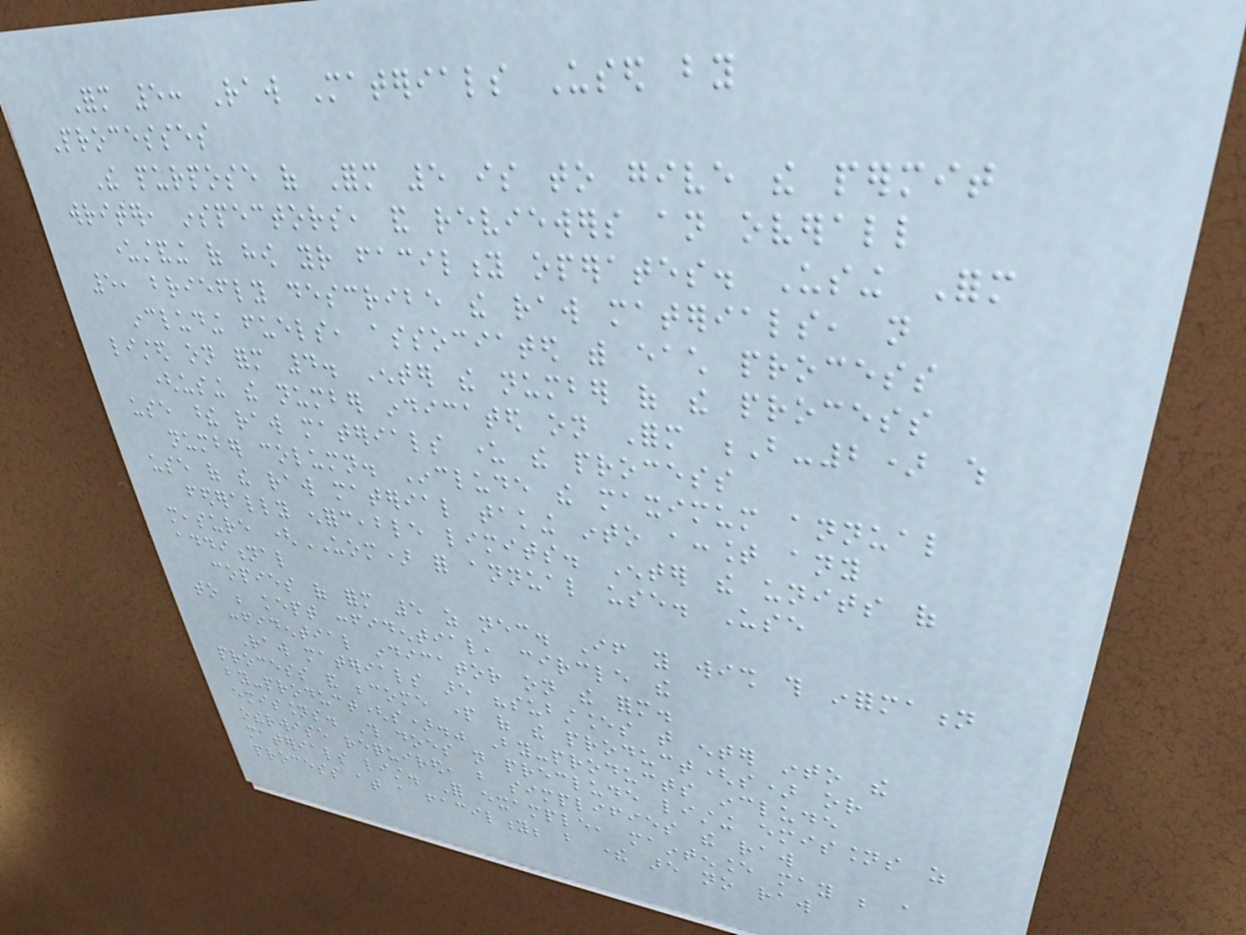Form 5: Raw Materials Used by
Processes
The purpose of Form 5 is to give the permit
writer, inspectors, and reviewers an overall
understanding of how your facility operates. Using Form
5, briefly describe the raw materials, not
including fuels, associated with each process
listed on form 4. Enter the number of the process
(using the number indicated on Form B-2) which
use these raw materials under the process
number column. Include the maximum annual
use of the raw material taking into account any
federally enforceable limits. Enter the units of
measure (UOM) for annual use. Use
additional
copies of form 5 as necessary. If you wish this information
to be kept confidential, circle the
confidential indicator on the form.
Raw materials are "substances that enter into the
process and become part of the product(s) or
by-product(s)." By-products include
emissions. This does not preclude listing emissions as
otherwise required, but simplifies the raw
materials list. For example, maintenance may be a
process at a facility; but there are no raw
